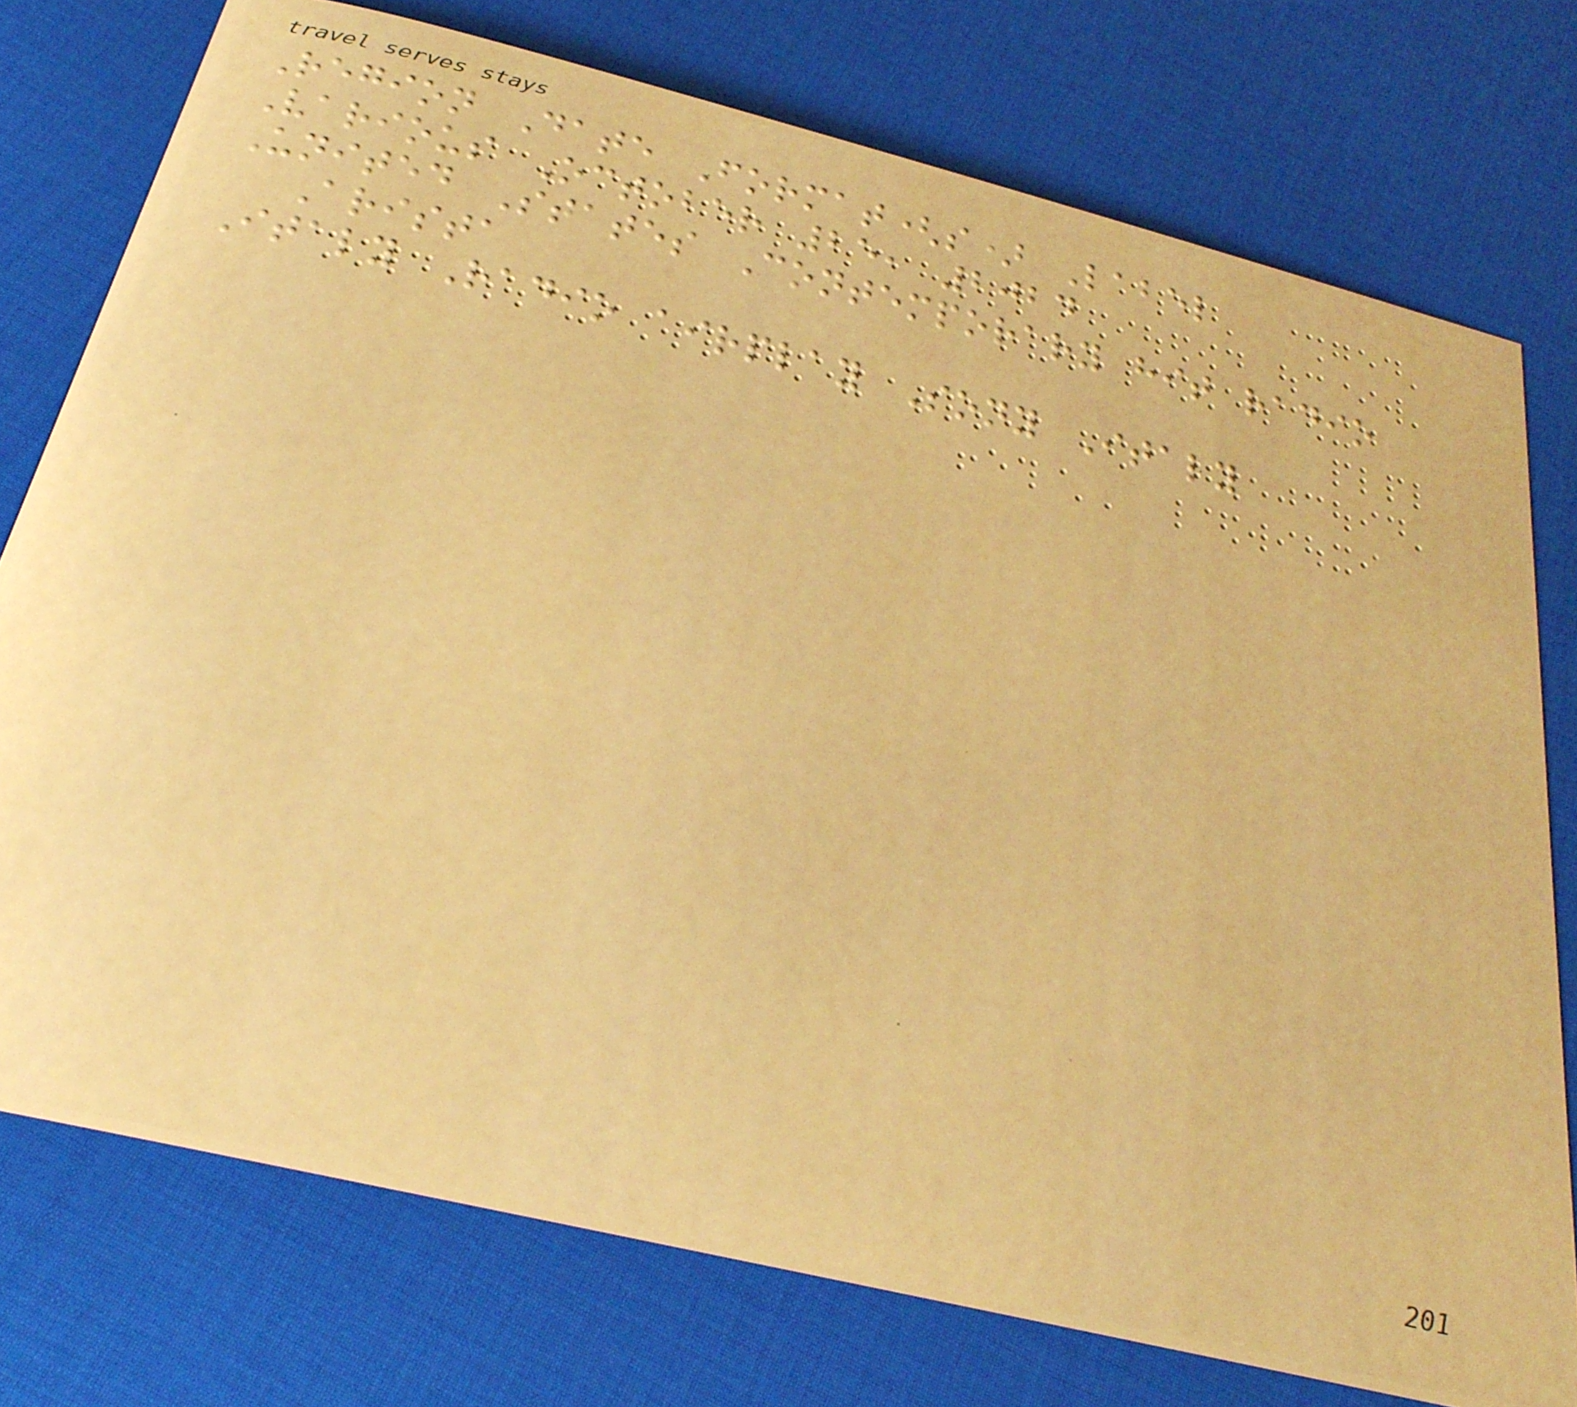Region Date Format(s) Label
Various October 25, 2024
United States Contemporary hit radio
Arista
Italy Radio airplay Sony Italy
